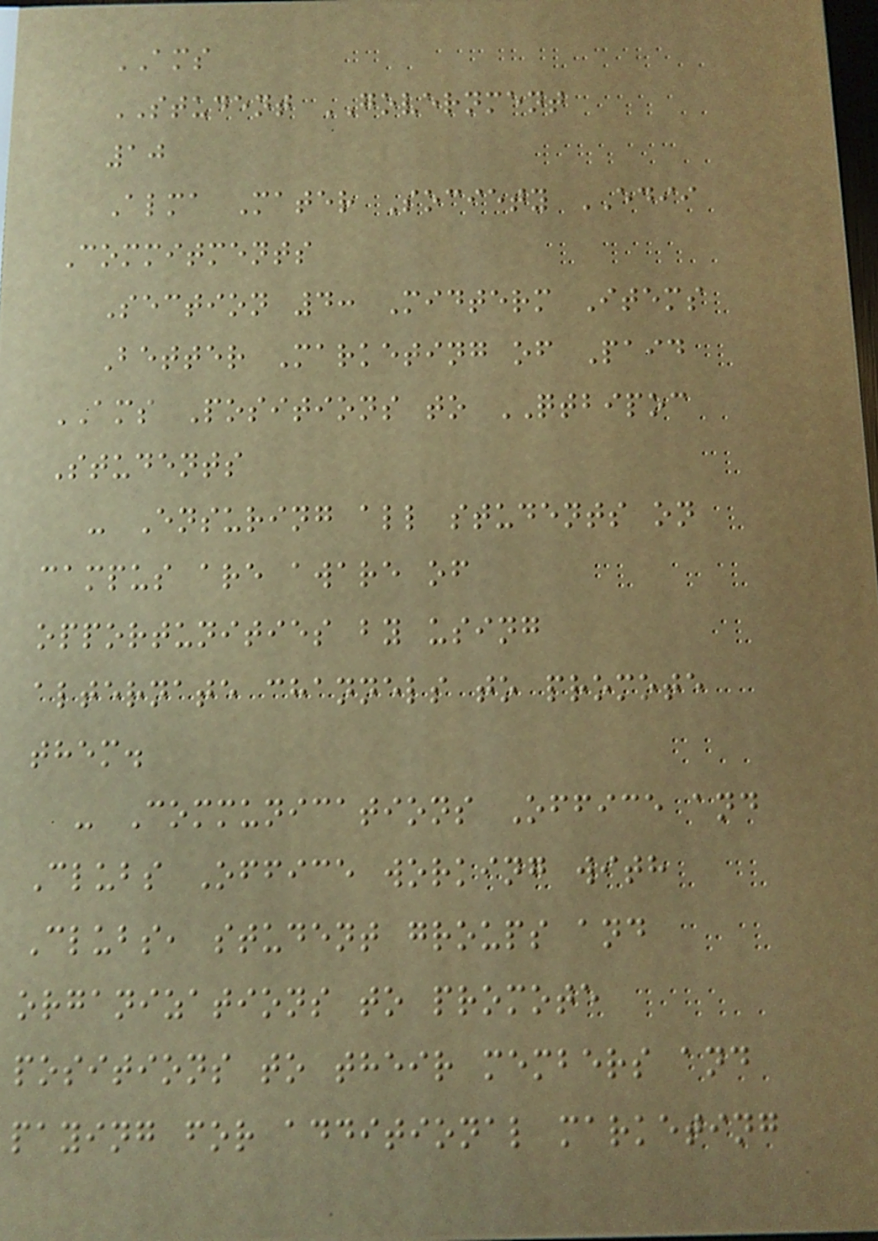AMS
STUDENT GOVERNMENT
10
Alma Mater Society EDII
Commitments
Section 4: Midterm Items
Better Marketing of Paid
AMS Positions to QTBIPOC
Students
- Ensuring all students on
campus are aware of
opportunities by using
alternate channels to promote
them.
- Communications Office and
Clubs Office working with
Clubs, student groups and
organizations to promote
positions to their members and
paying for additional marketing
